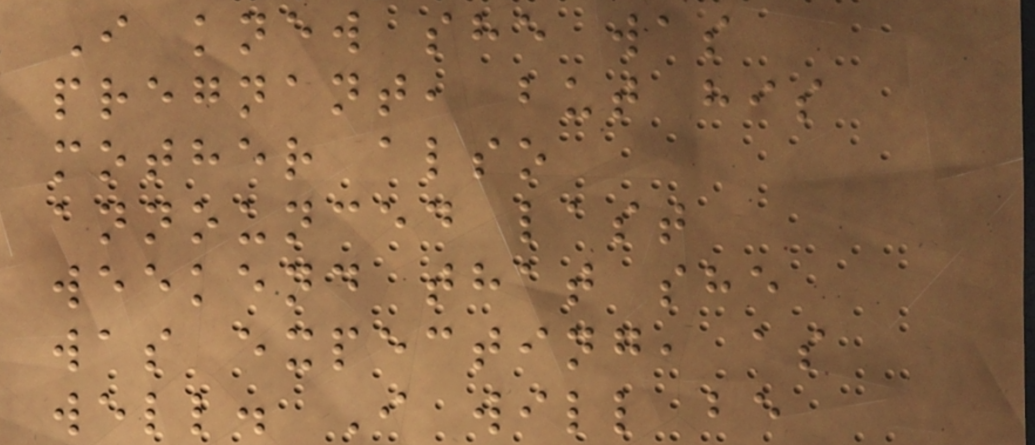I knew she was
pregnant, but his
mother also
announced last
weekend that she
was expecting, as
well. I will be
